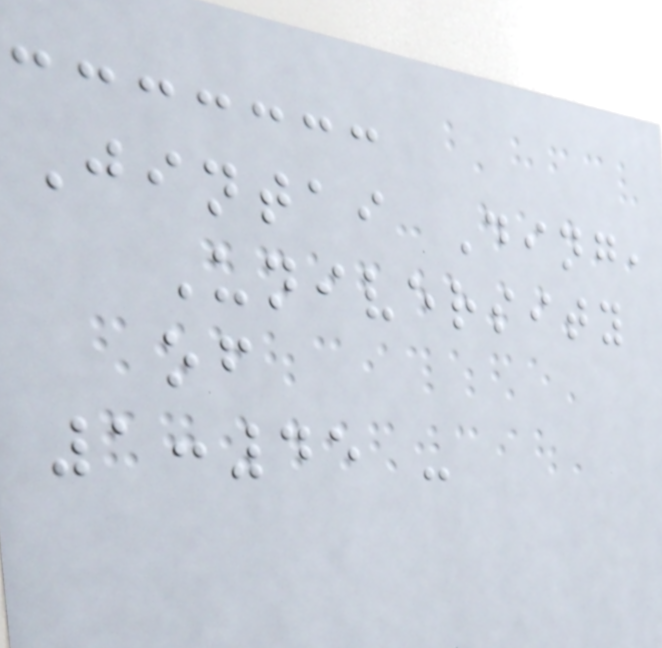Jintai Ding,
University
of
1:45 -
